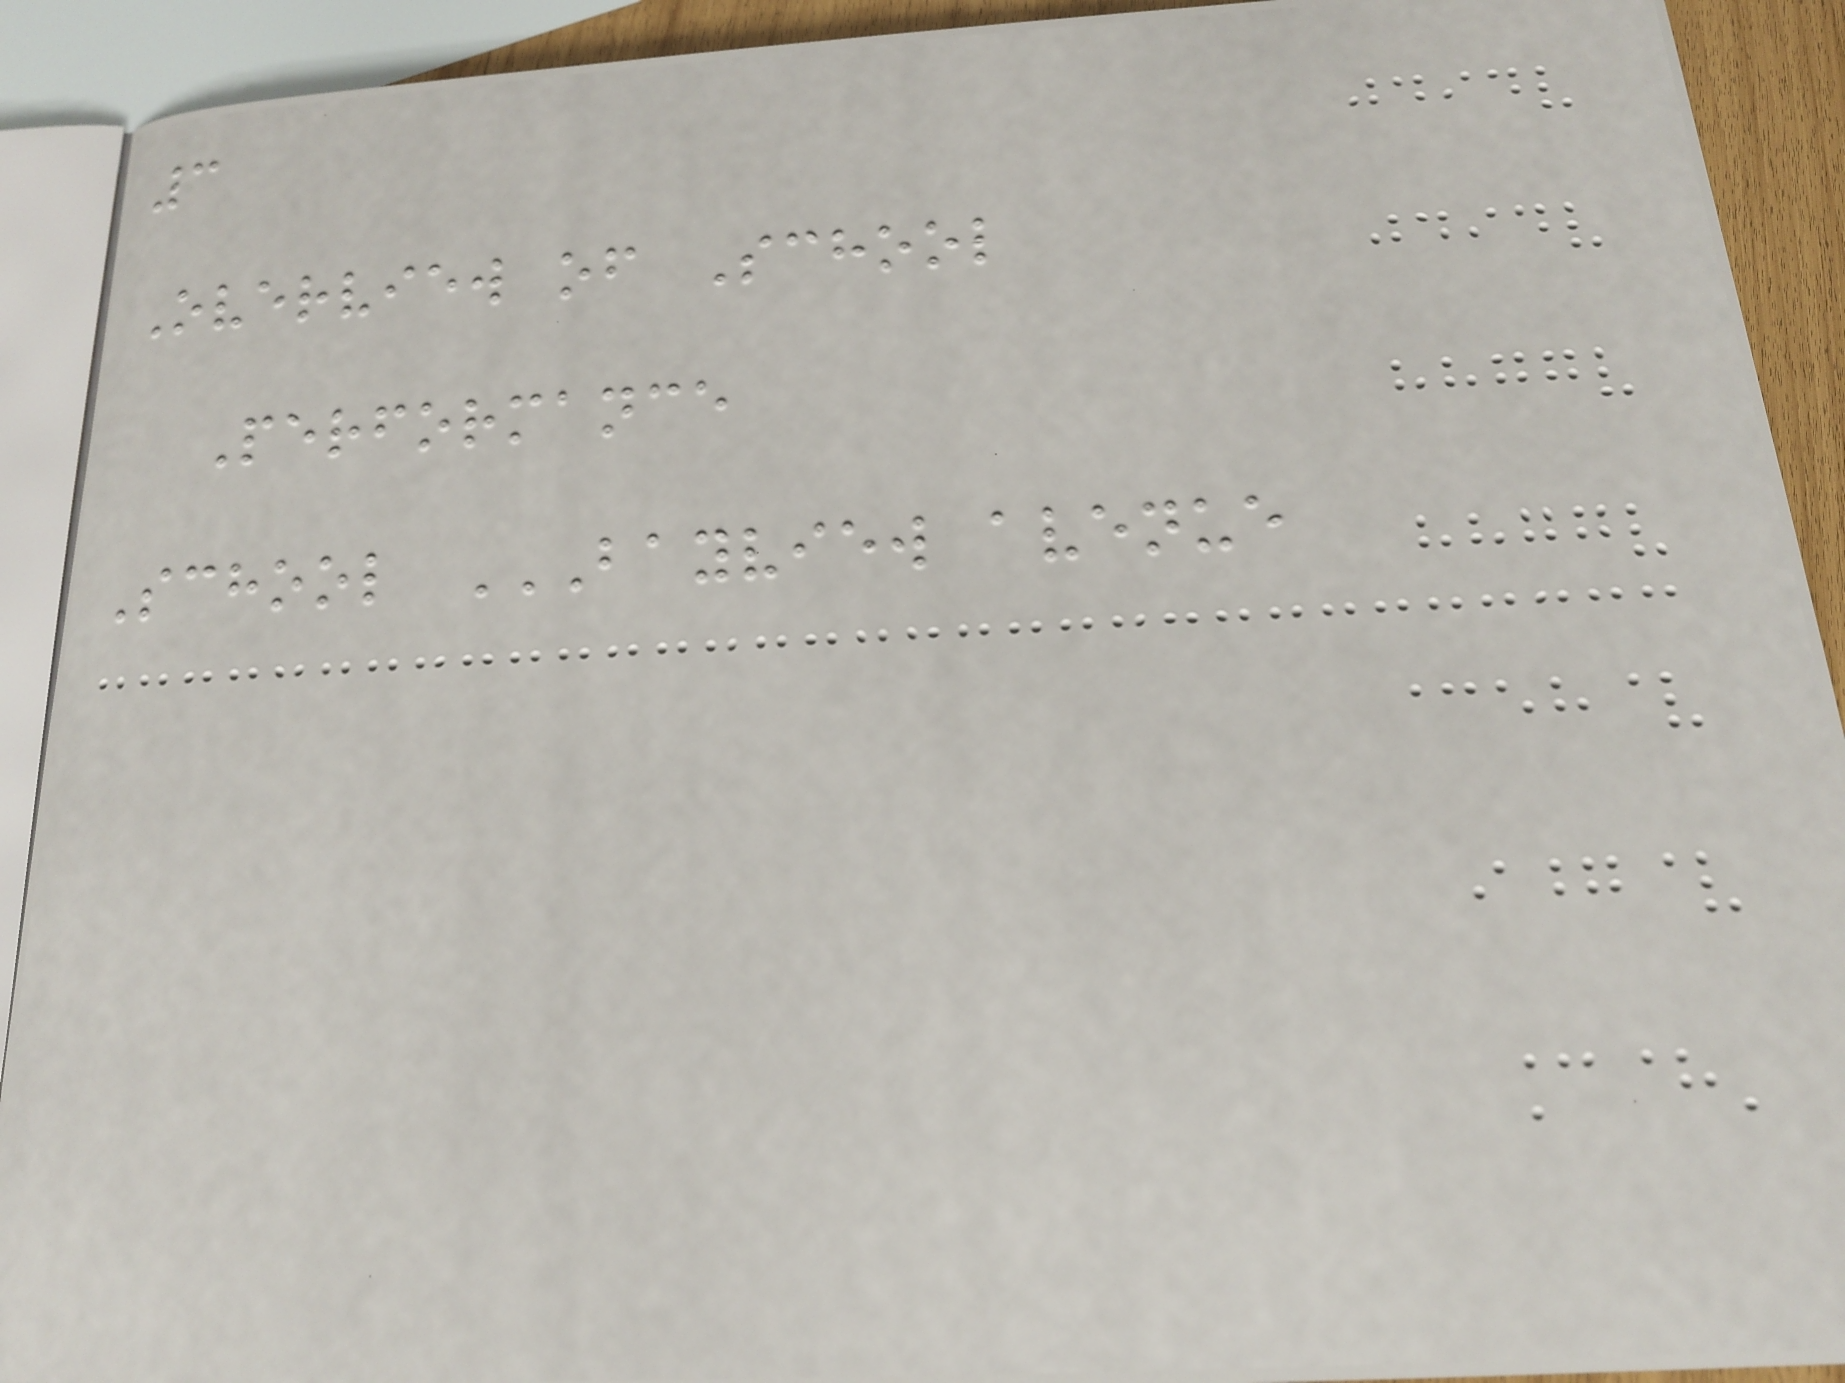3
Overview of School
Performance
School BAYVIEW AVENUE
